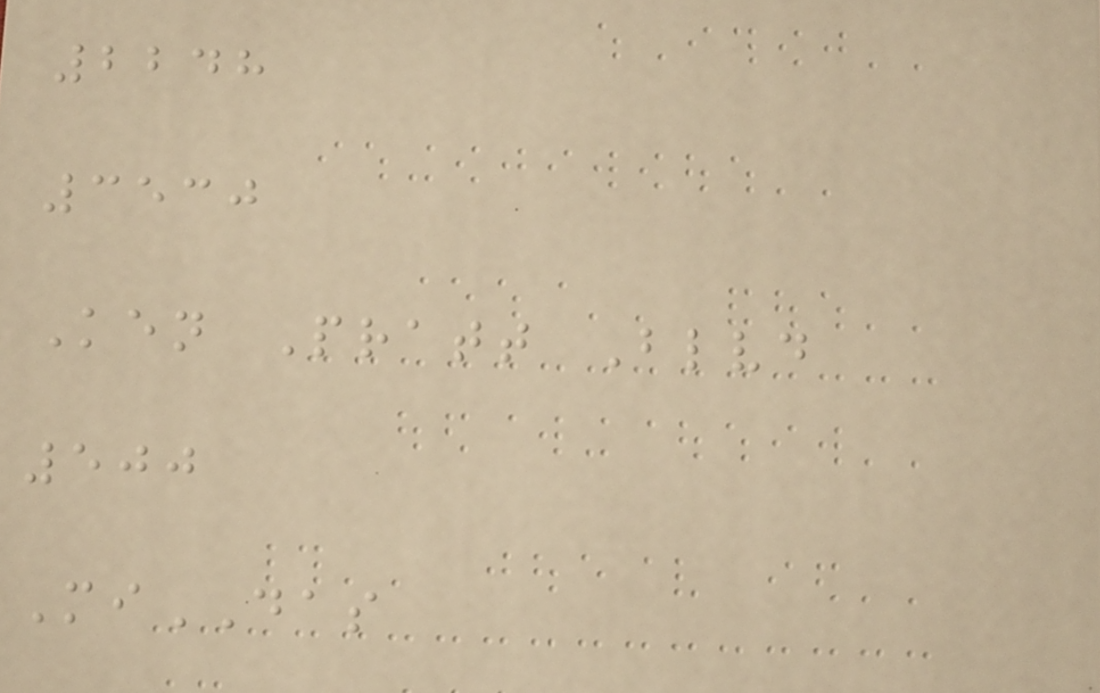2248
3530
Ken Pratt Blvd
500
MiDAS
